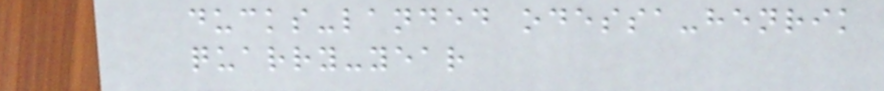ducks-landed odessa-henrik
quarry-year
